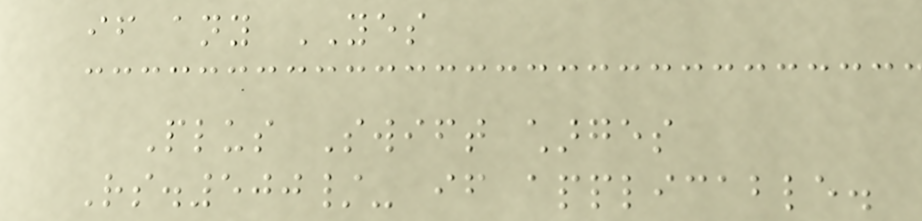if any YES
Plus Swift charges
Rs.500/- if applicable.
